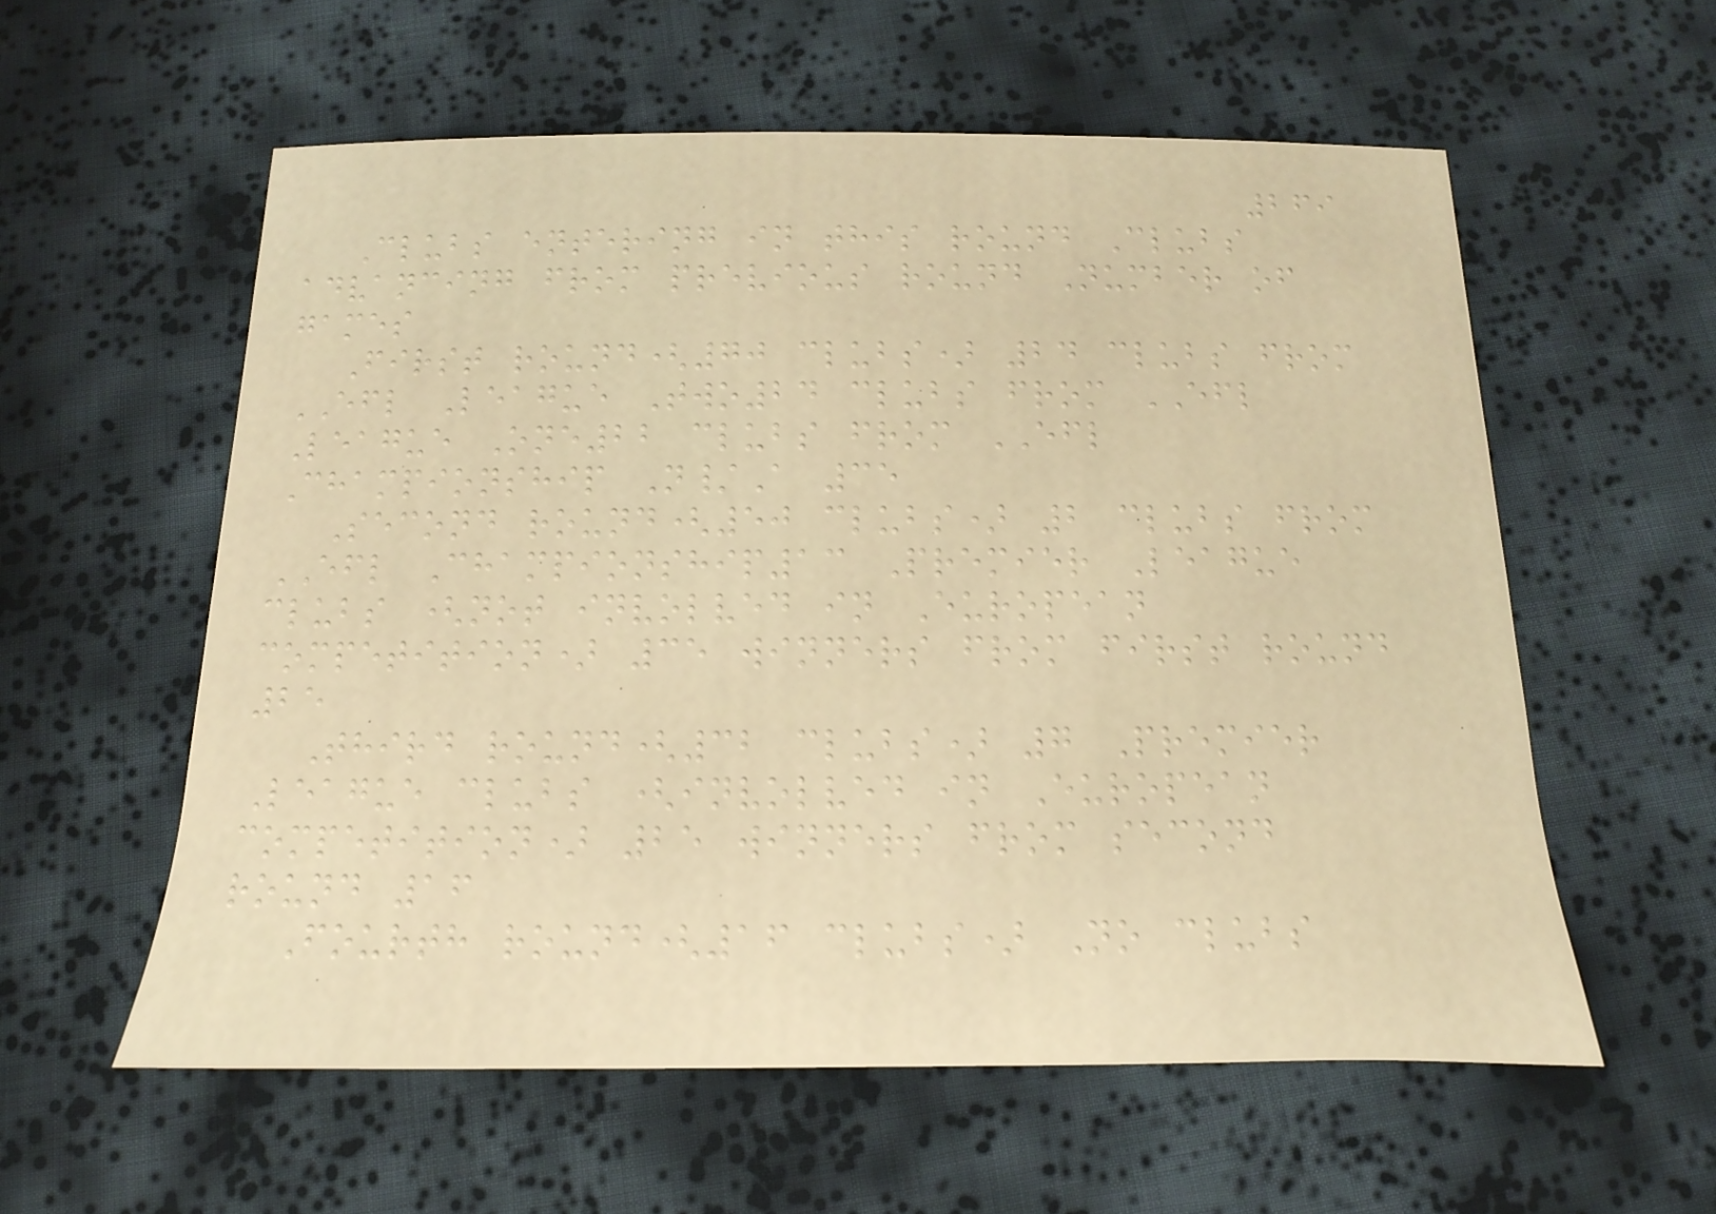269
Clubs entering in this round Clubs
advancing from previous round Number of
games
First round(70 clubs) 24 clubs from
EFL League Two24 clubs from EFL
League One22 clubs from EFL
Championship N/A 35
Second round(50 clubs) 2 clubs from
EFL Championship13 Premier League
clubs (not involved in European
competition) 35 winners from first round
25
Third round(32 clubs) 7 Premier
League clubs (involved in European
competition) 25 winners from second
round 16
Fourth round(16 clubs) No clubs
